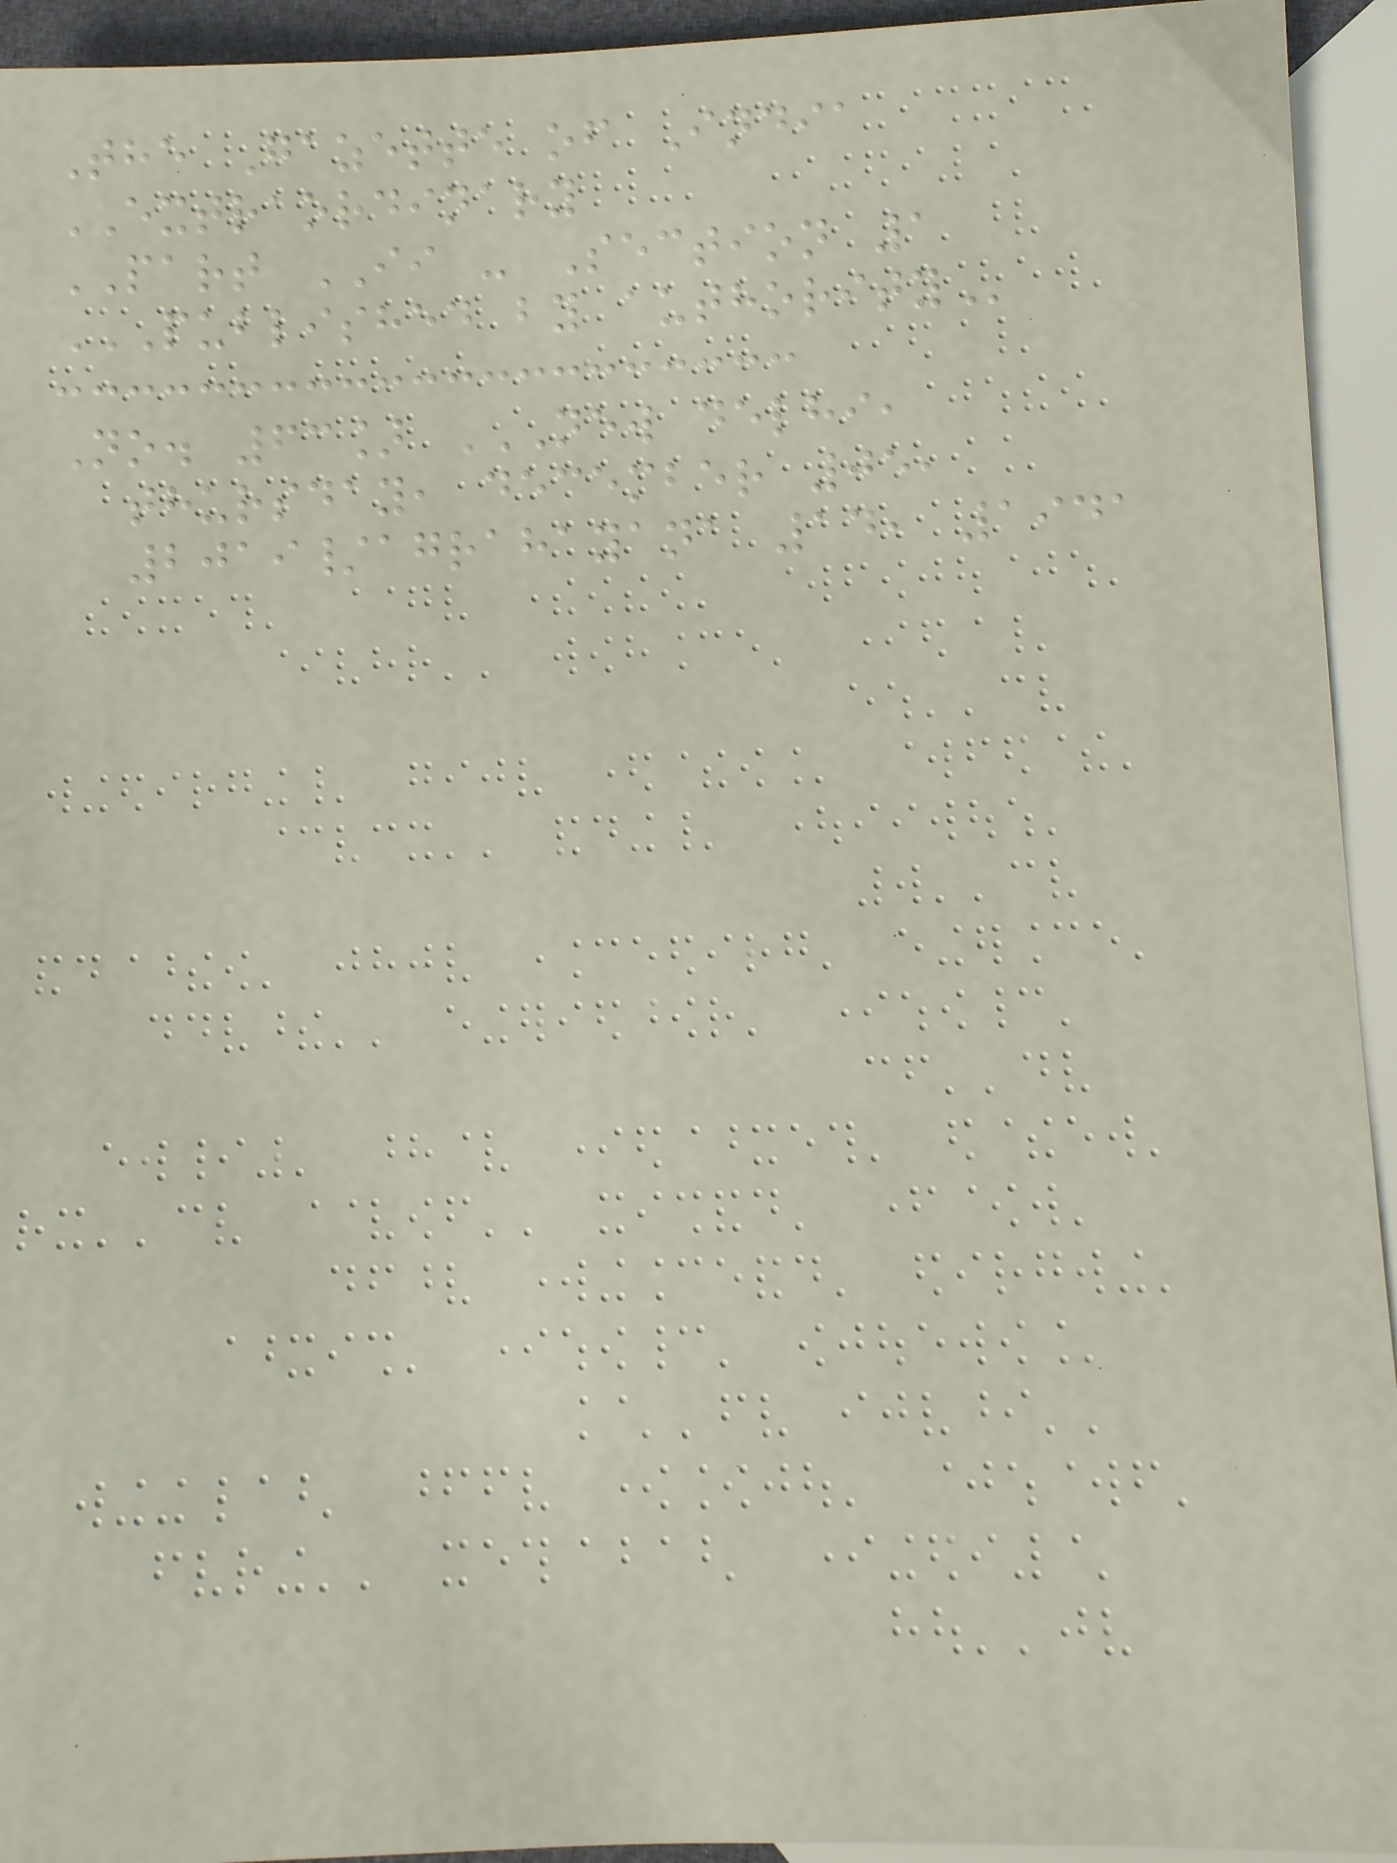The Gazette of India
EXTRAORDINARY
PART II - Section 1
PUBLISHED BY AUTHORITY
No. 63] NEW DELHI,
THURSDAY, DECEMBER 05,
2019/AGRAHAYANA 14, 1941
